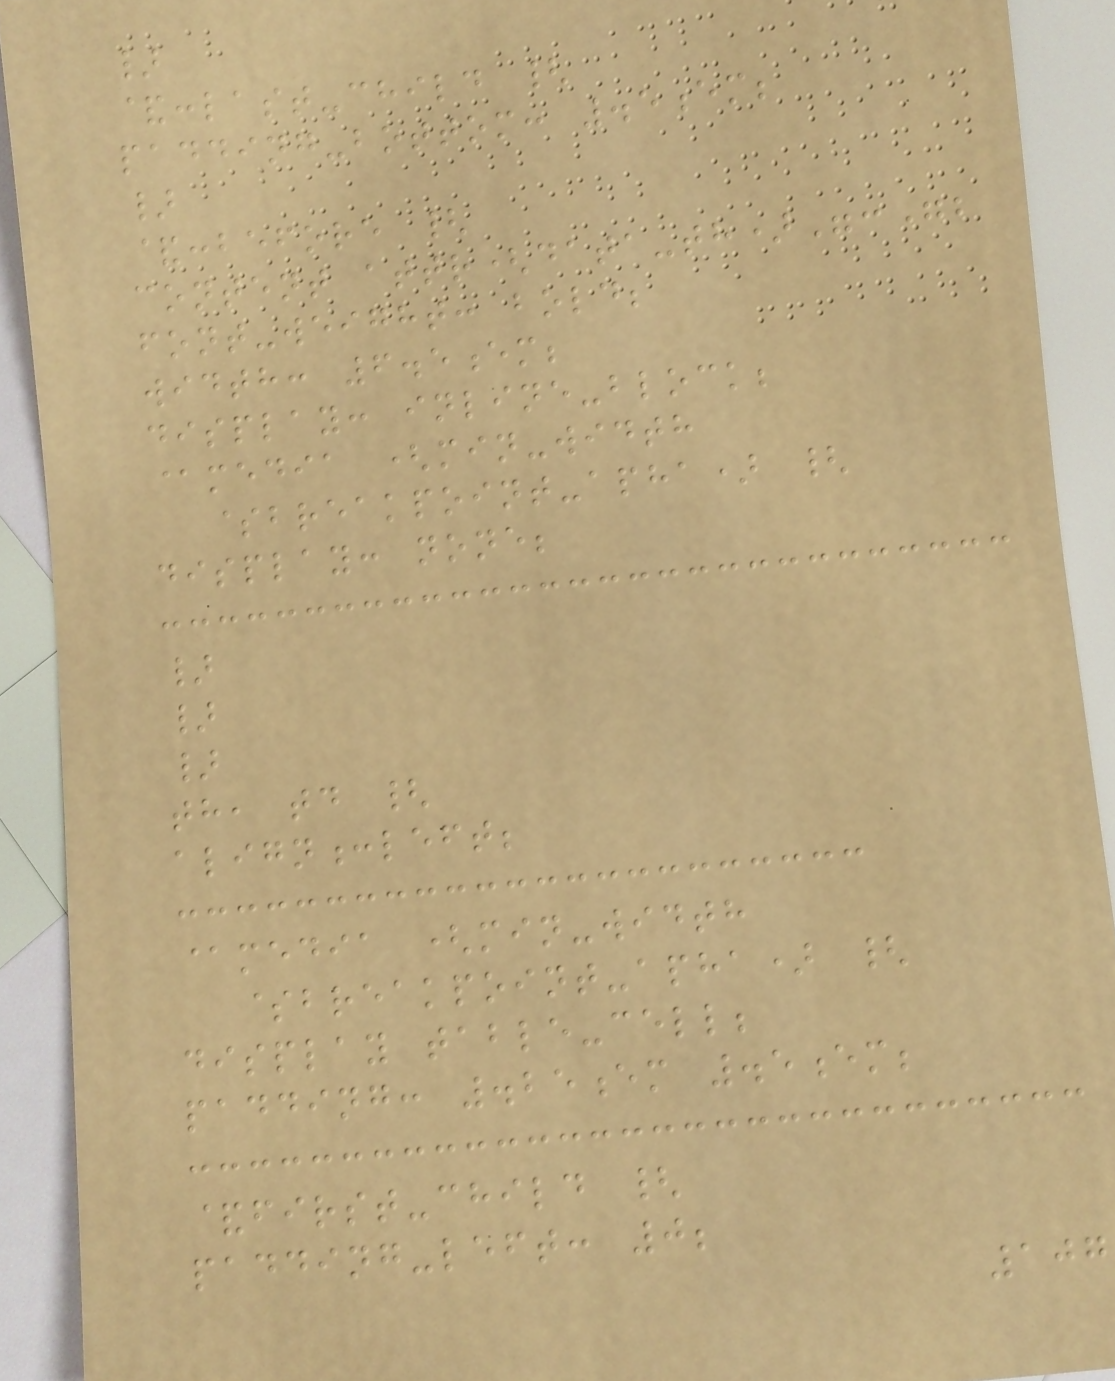}
&:last-child {
padding-bottom: .5em;
}
&:before {
content attr(data-th)":";
font-weight: bold;
width: 6.5em;
display: inline-block;
@media (min-width
$breakpoint-apha) {
display: none;
}
}
}
th, td {
align:left;
@media (min-width
$breakpoint-apha) {
display table-cell;
padding: .25em .5em;
&first-child {
padding-left: 0;
107
